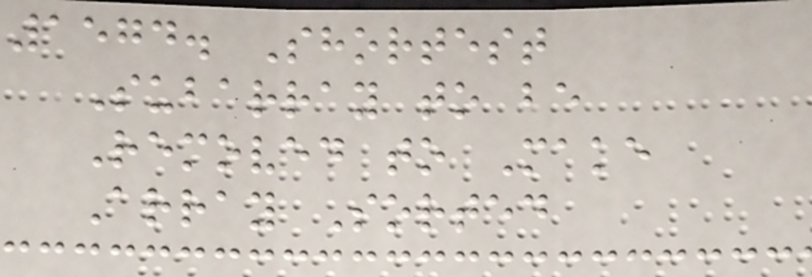1574. Shortest
Subarray to be
Removed to Make
Array Sorted
